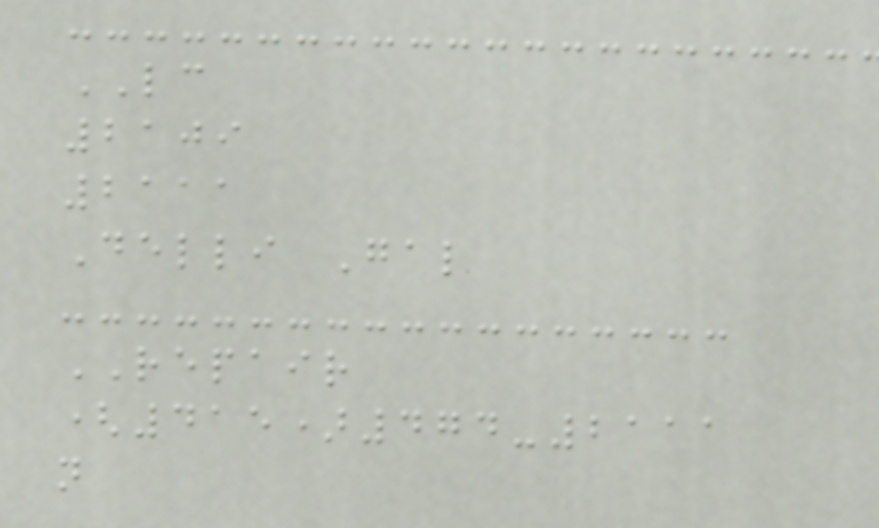LC
2109
2111
Delli Gal
REPAIR
(415)474-2111
n
